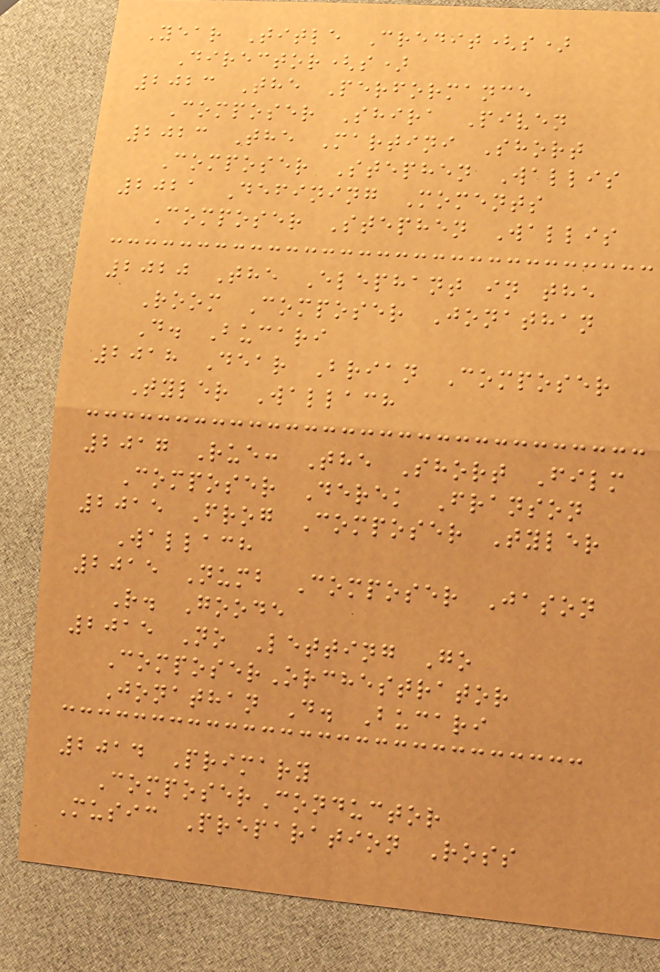Year Title Credit(s)
Director(s)
2023 The Performance
Composer Shira Piven
2023 The Martini Short
Composer Stephen Wallis
2021 Defining Moments
Composer Stephen Wallis
2020 The Elephant in the
Room Composer Jonathan
D. Bucari
2018 Dear Brian Composer
Tyler Wallach
2017 Rue: The Short Film
Composer Derek Franson
2015 Frog Composer Tyler
Wallach
2015 Numb Composer Jason
R. Goode
2015 No Letting Go
ComposerOrchestrator
Jonathan D. Bucari
2014 Primary
ComposerConductor
Music Preparation Ross
